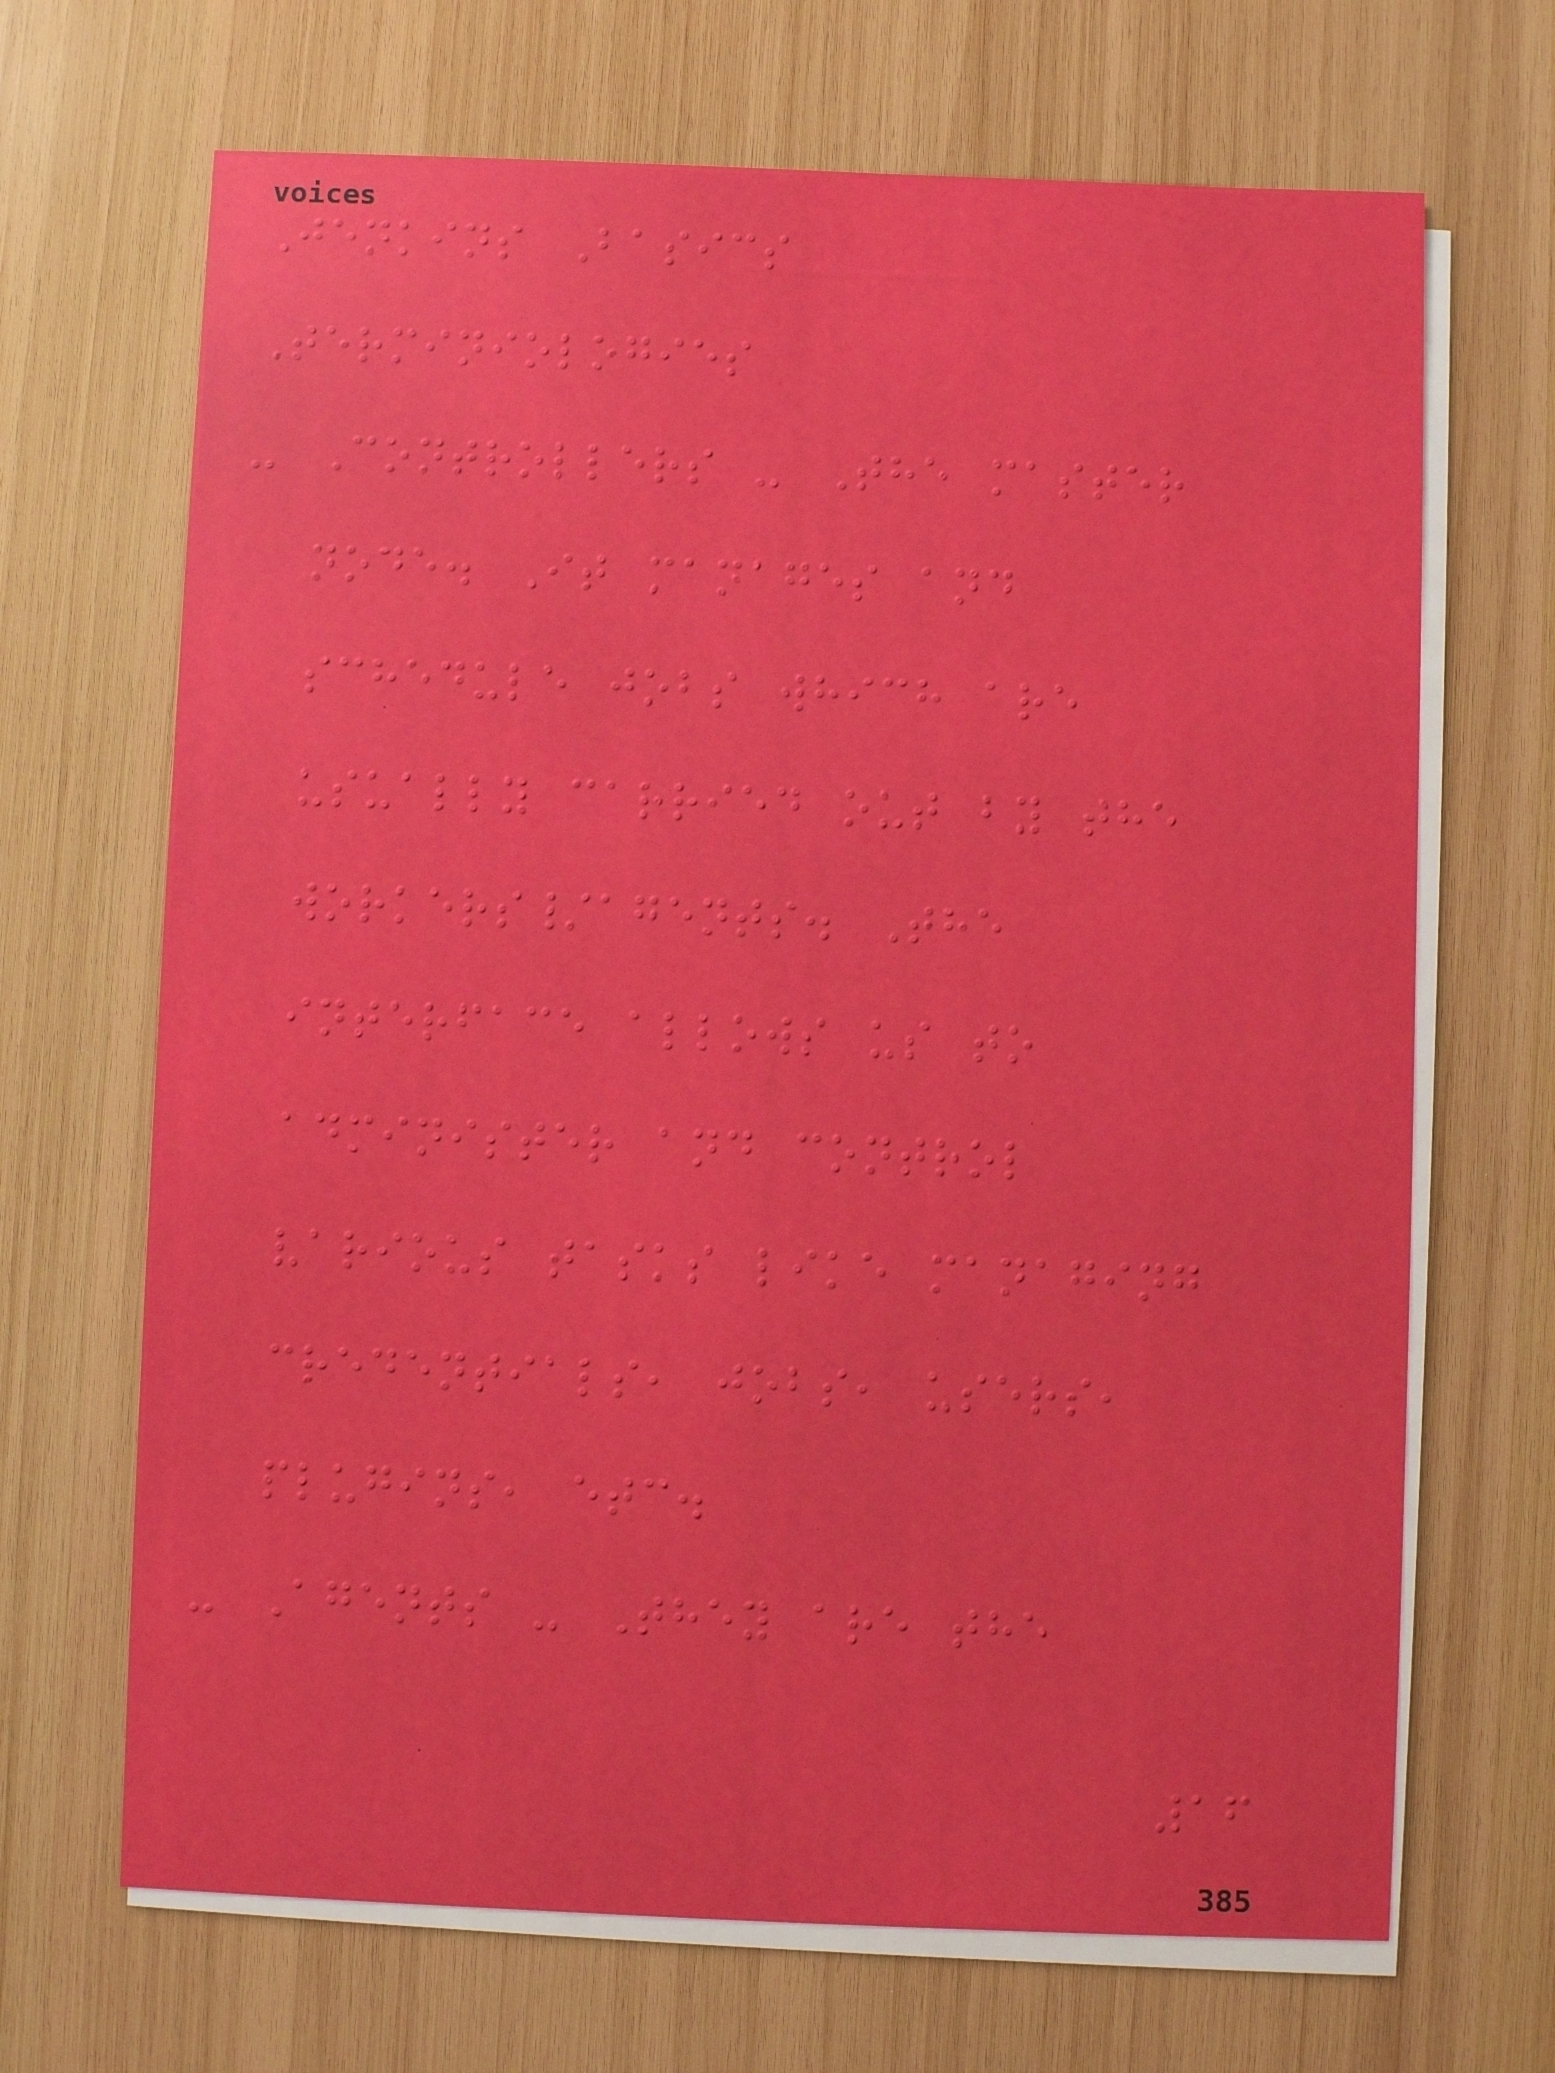Jenkins Basics
Terminiologies
- Controllers - The master
node. It manages and
schedule jobs which are
usually carried out by the
workers/agents. The
interface allows us to
administer and control
various tasks like managing
credentials, jobs, users,
plugins, etc.
- Agents - They are the
16
